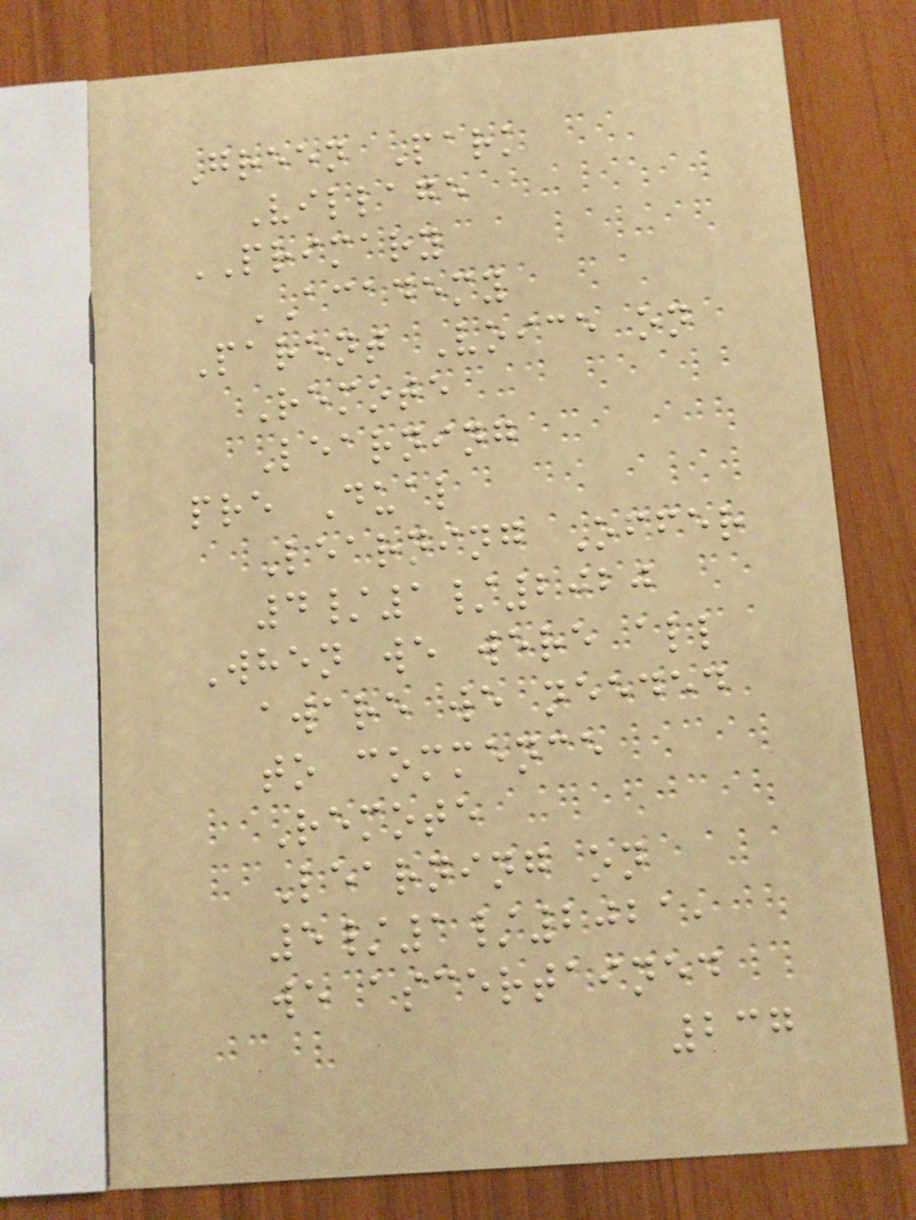Green Park
Village
PRIMARY
ACADEMY
Parent Voice on
Remote
Learning
pre Dual
Learning Offer
4/1/2020
When we were all
aware we needed
to commence
Remote
Learning on
5/1/2021,
we ascertained
237
